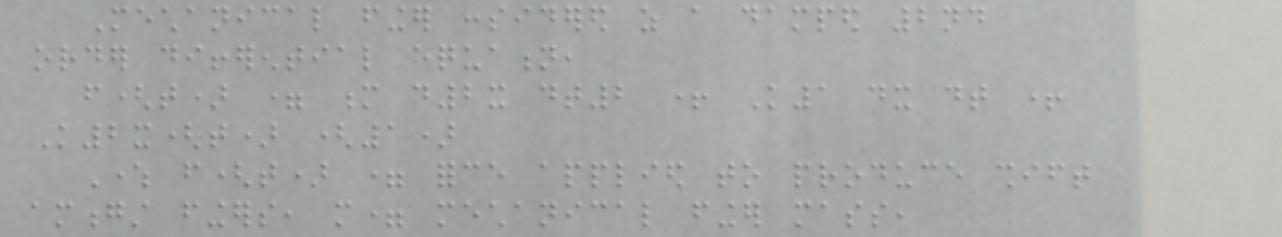Mechanical finger considered as a damped 2nd
order differential equation,
f(t) = m d2x dt2 + K1 dx dt +
K2x(t) (1)
Where f(t) = force applied to produce shift
amongst fingers, m= mechanical finger mass,
